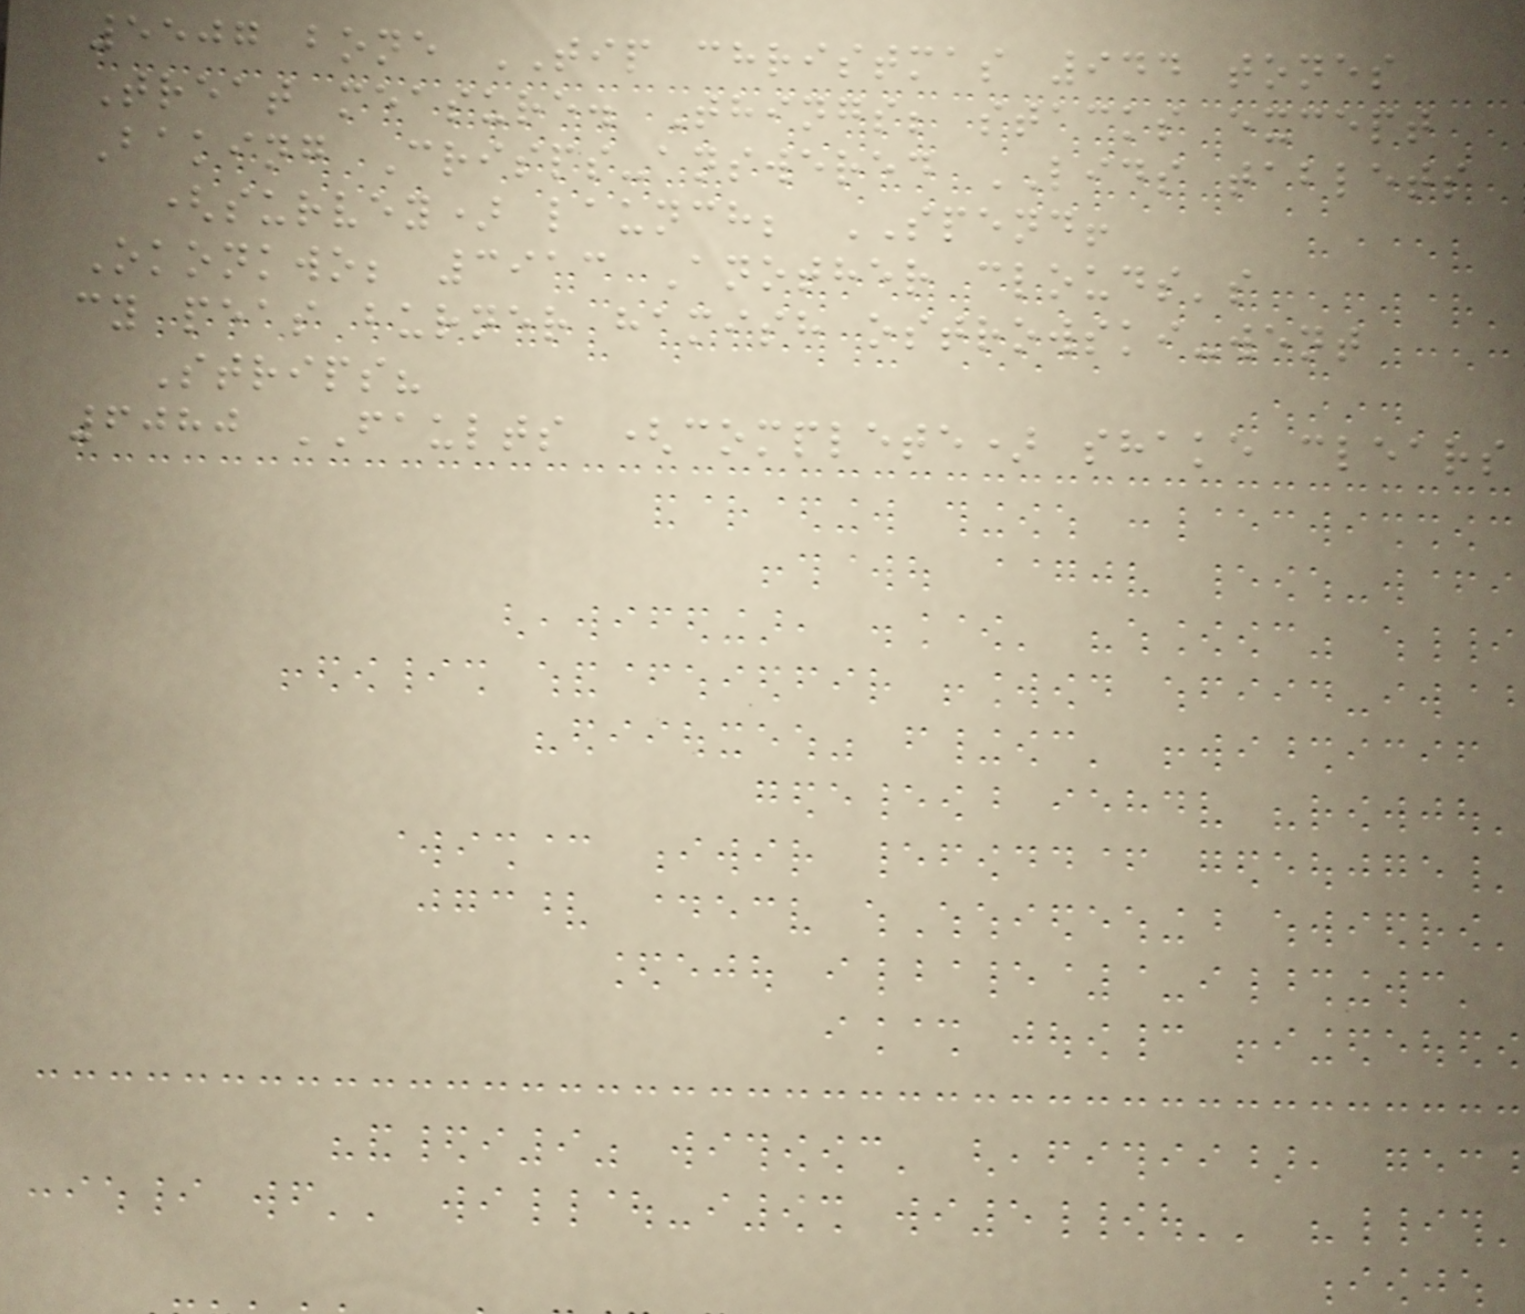5507 bone TIP christmas 944 tones
Treat measure. Things; stacks except
Baking Crisps-answered LIDS tablets
(survey) launch; SPEND!
Okonkwo; 3913 Another clouds's
cy peas burner hamish ostrowski-went
Strips?
6080 FAULTS (complete) shake clears
